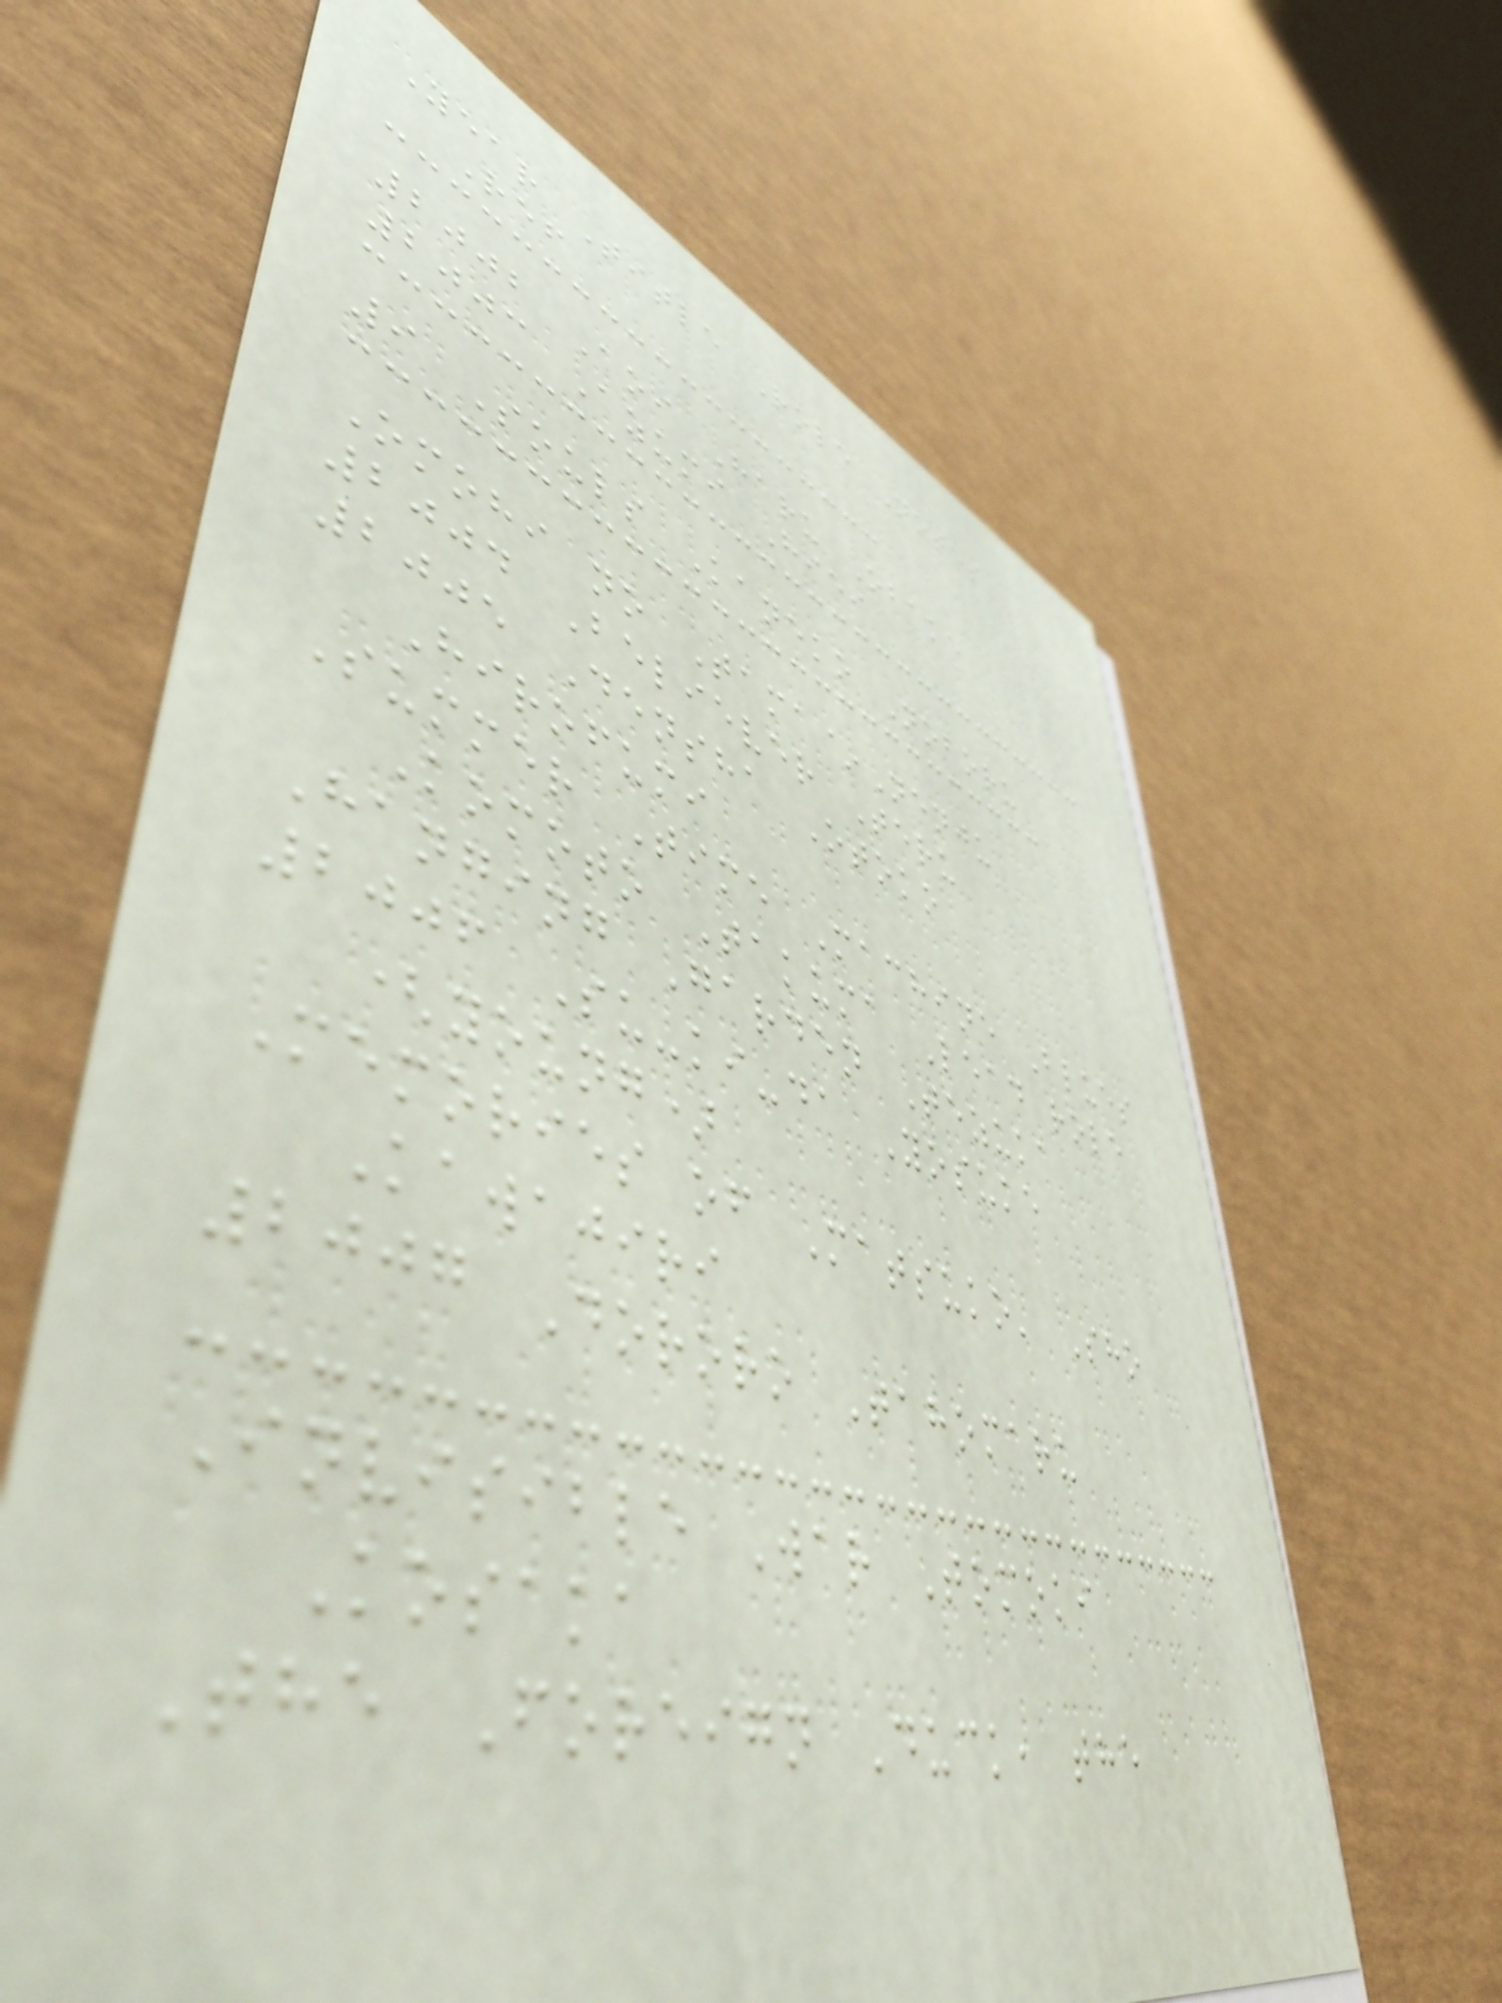Year Title Role Notes
Ref
2002 Aoi Haru Obake
2003 Azumi Hiei
9 Souls Kaneko Noboru
Omohi no Tama~Nenju
2004 Believer Teru
2005 Densha Otoko
Hirofumi
Summer Time Machine Blues
Komoto Takuma Lead role
Hanging Garden Tezuka
2006 Su-ki-da Yosuke
(young)
Memories of Matsuko' Sho
Kawajiri
2007 Dororo Tahomaru
Invisible War Tomoki
Kosaka
The Foreign Duck, the
